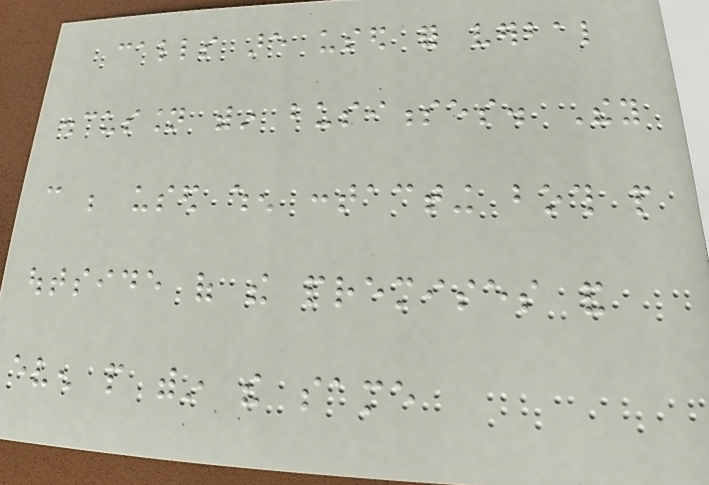calls are used for verbal
discussion within businesses. They
can be used when contacting both people
outside of the premises and
even people within the same
